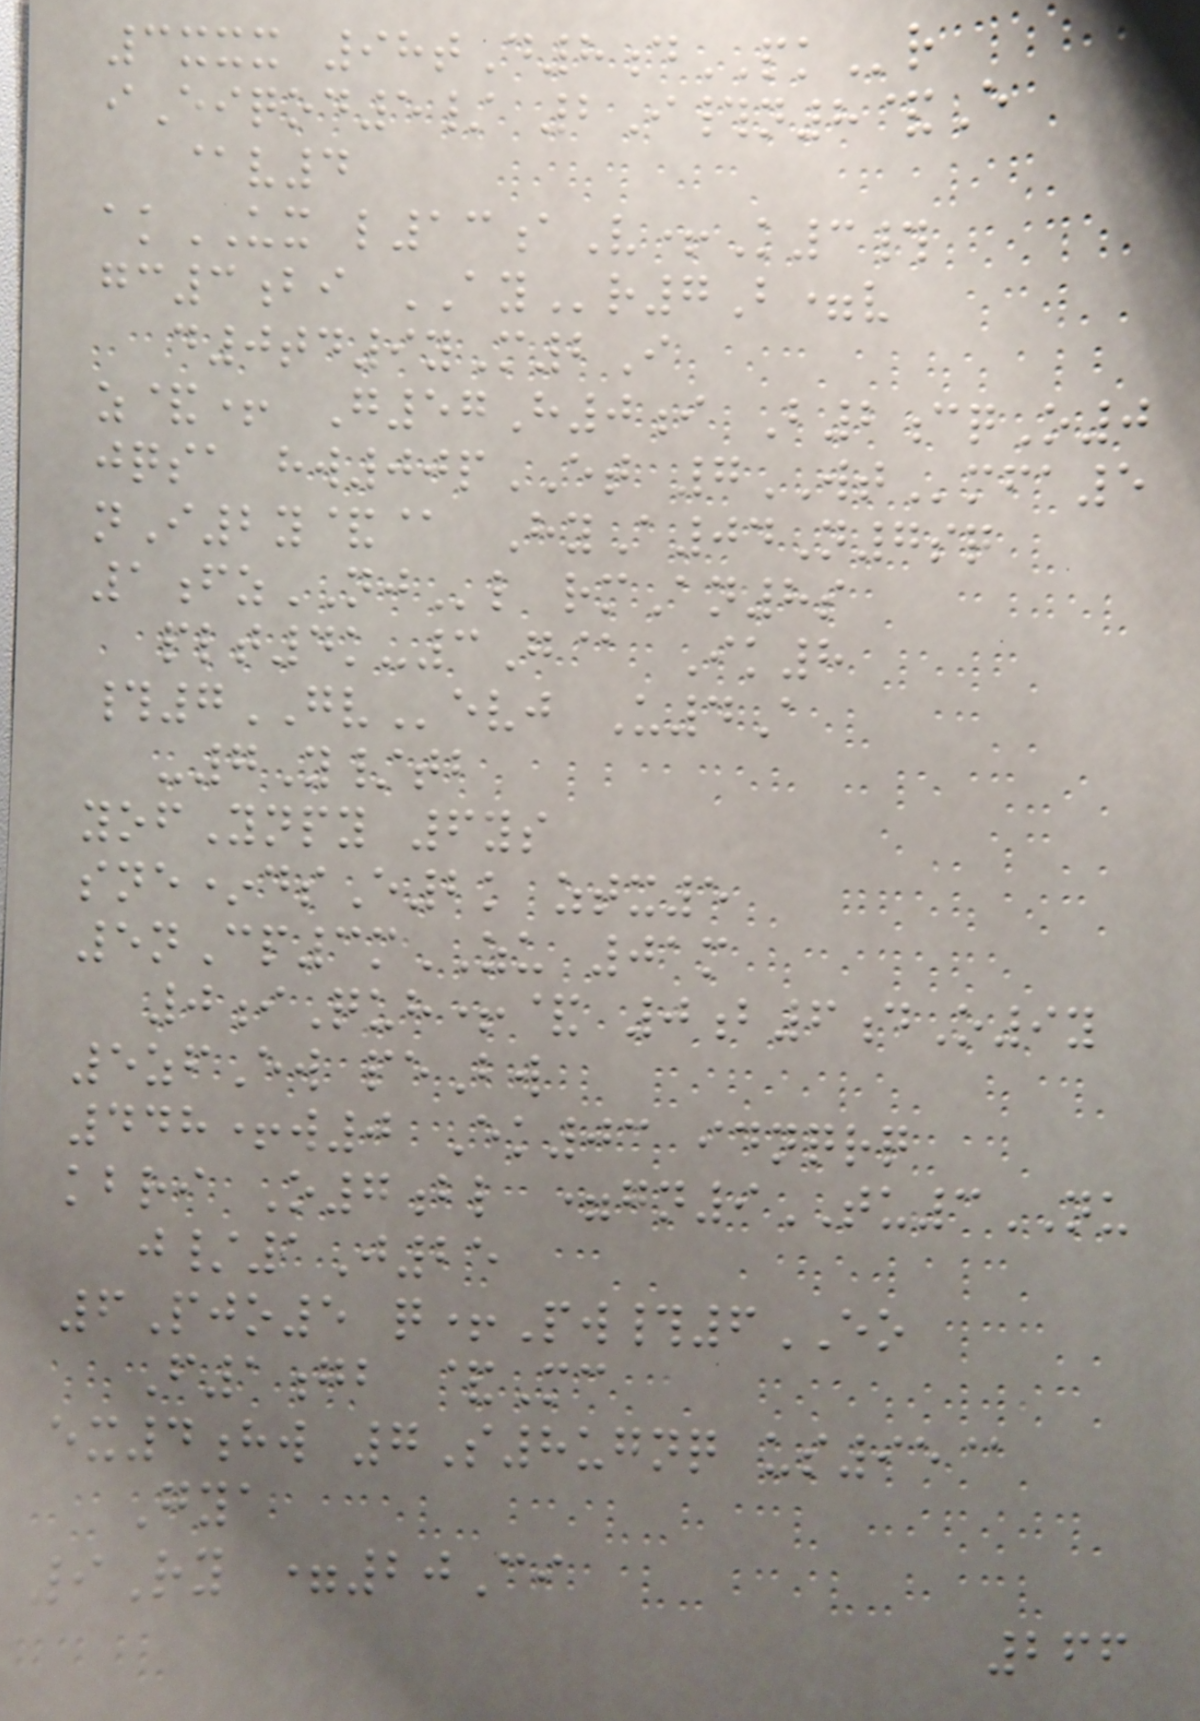3xxx 98tD8dPKr
iEiqod5/ 2I#n8&E
@v4
akUX l13aV+K3#
gc3bi AYr7B=v
d0td9yM2I
z&+ G57H0i B2cqO0
jqsa hw00pET 7WTmfa5
nI2y&@ HyA04N7sq
1fzNJl rmAn8s
plt4k-3G@ Ik8
#7GVevj U4A
-7Y/tb
yofYnpy 6ys
sne*dsE2k ztx5
5nCp3mZU 01m
0iQuh+& 0b6dO9y
5zfEw peBw
448+w0 Ek03 idnqrq
kbri O7bl =gn9TU3NU
j/1J25
6Pjo5 q+Pw#6EO
F1gb &Mc
ex4hw 7S8ugnq us95@
Gya
9Ry =20Ci
266
